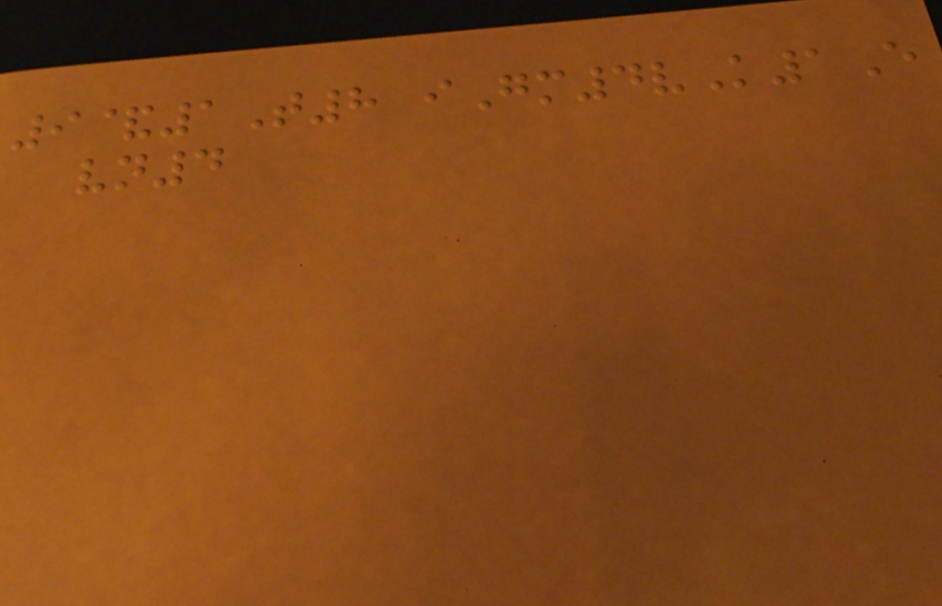9&1T8 iGm4vK1E
vn4
